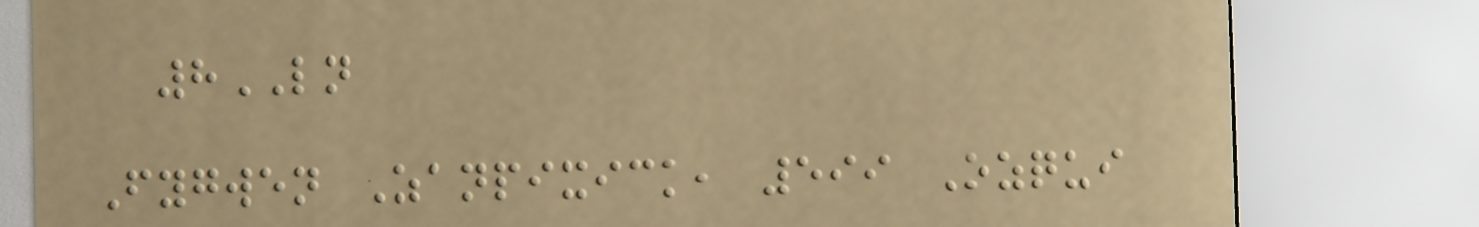8LN
Fygwen Zanpixick, 599 Ozqui
